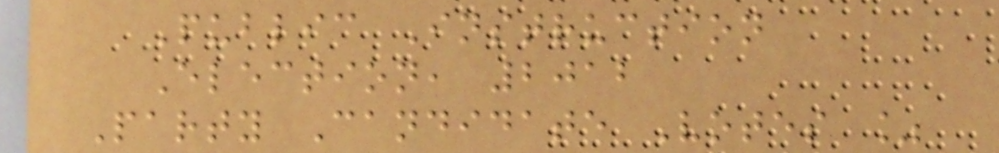Public Instruction
Election, 2012
Party Candidate Votes %
